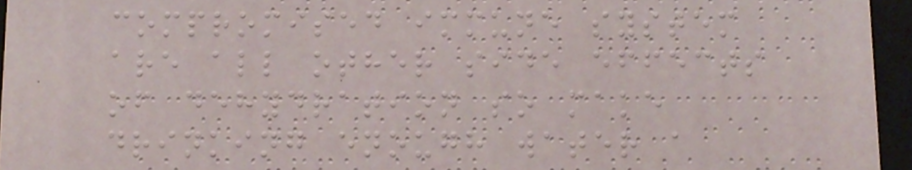compromised immune system
are all other side effects
of dehydration so make
drinking enough water a
